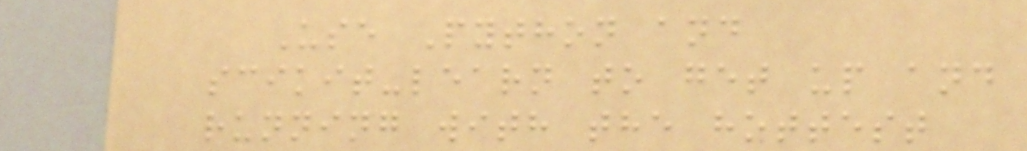Use Python and
scikit-learn to get up and
running with the hottest
